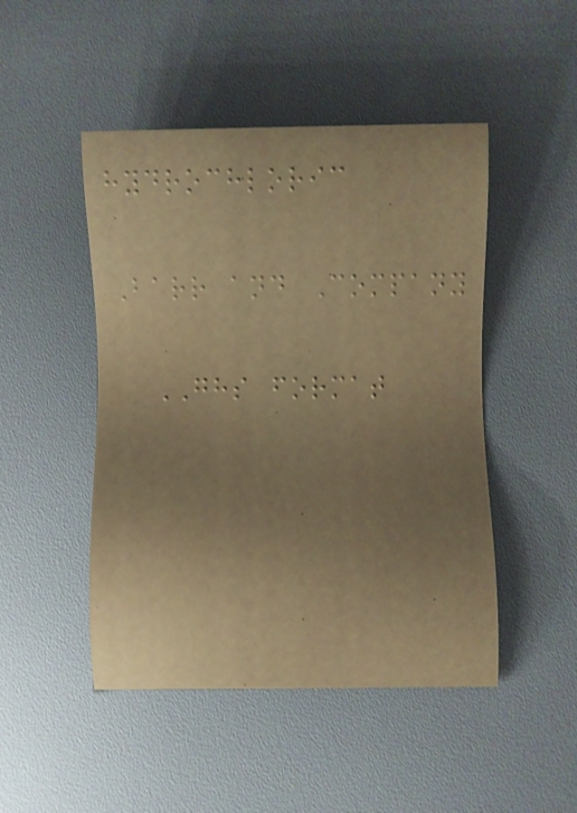hydrochloric
Barr and Company
GHS format
